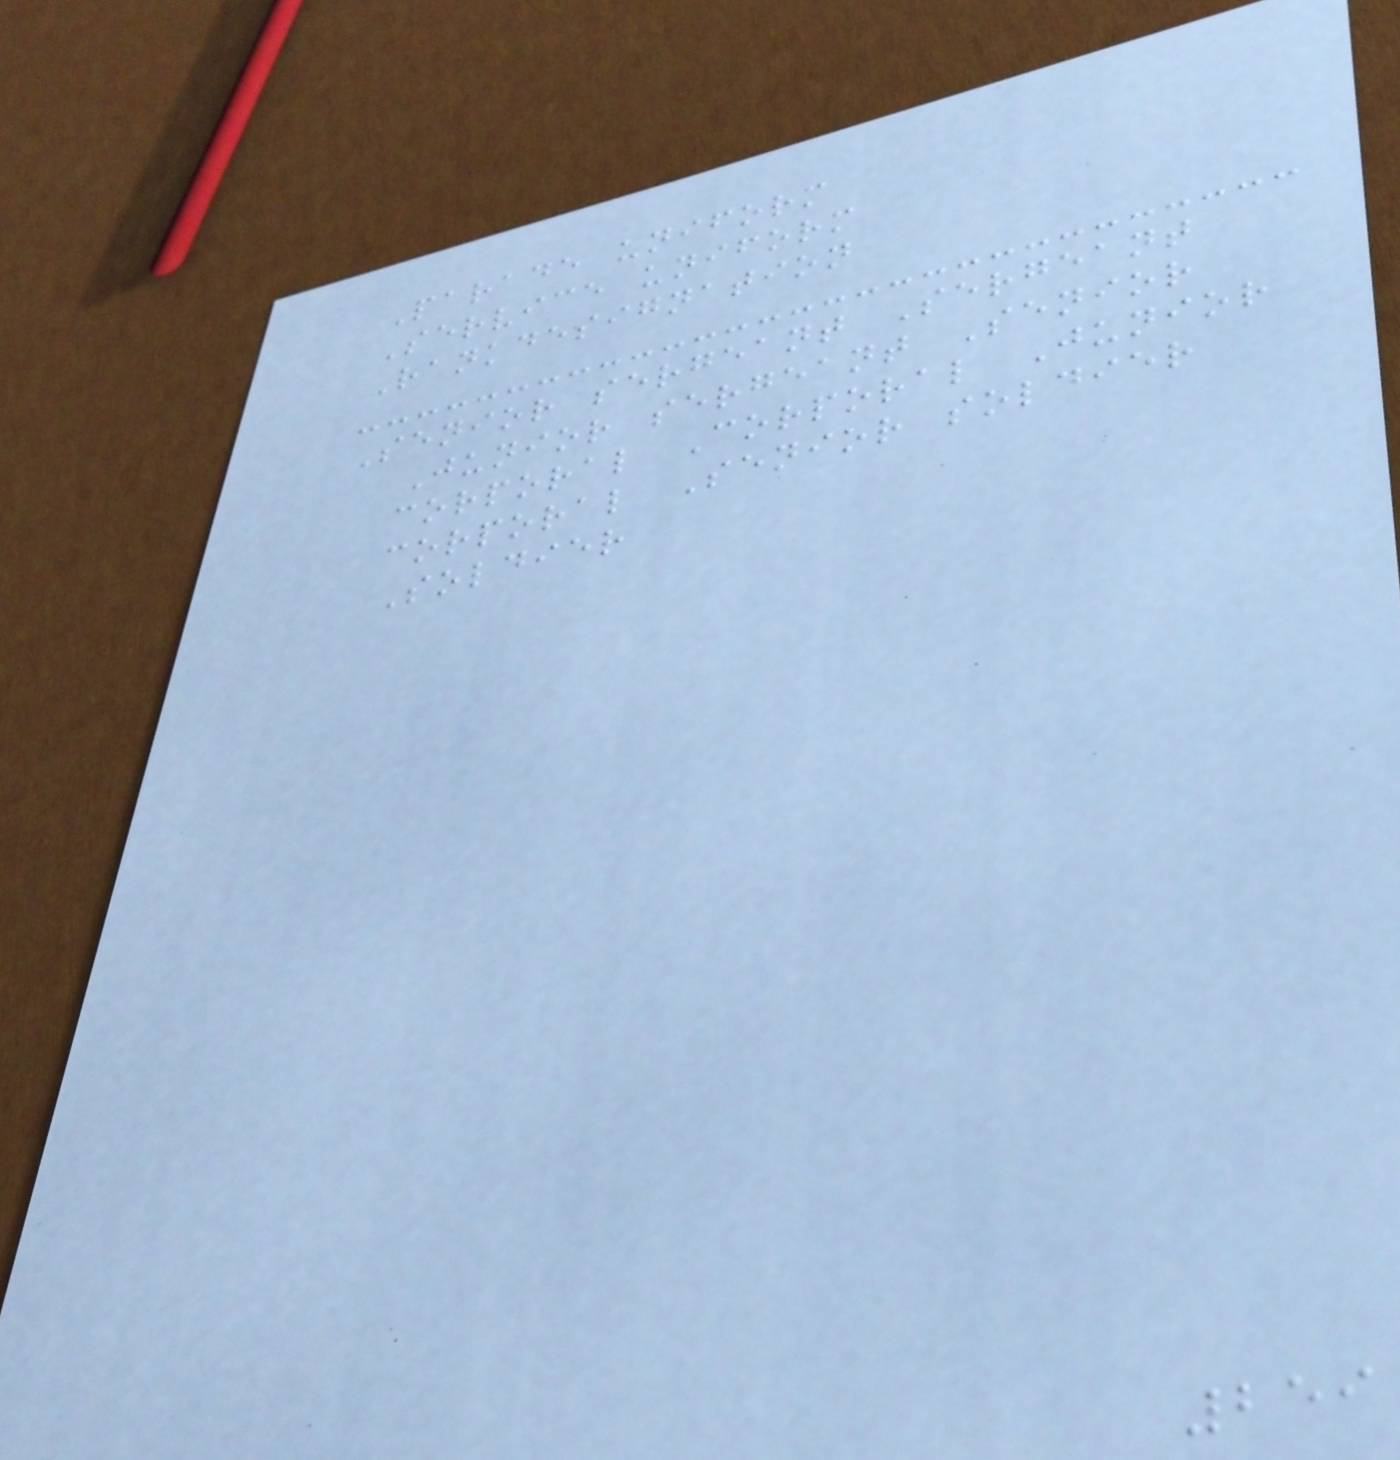Parade uniform
Service uniform
Rankdesignation
Senior sergeant Sergeant
Junior sergeant Senior
corporal Corporal Junior
corporal Senior soldier
Soldier
259
